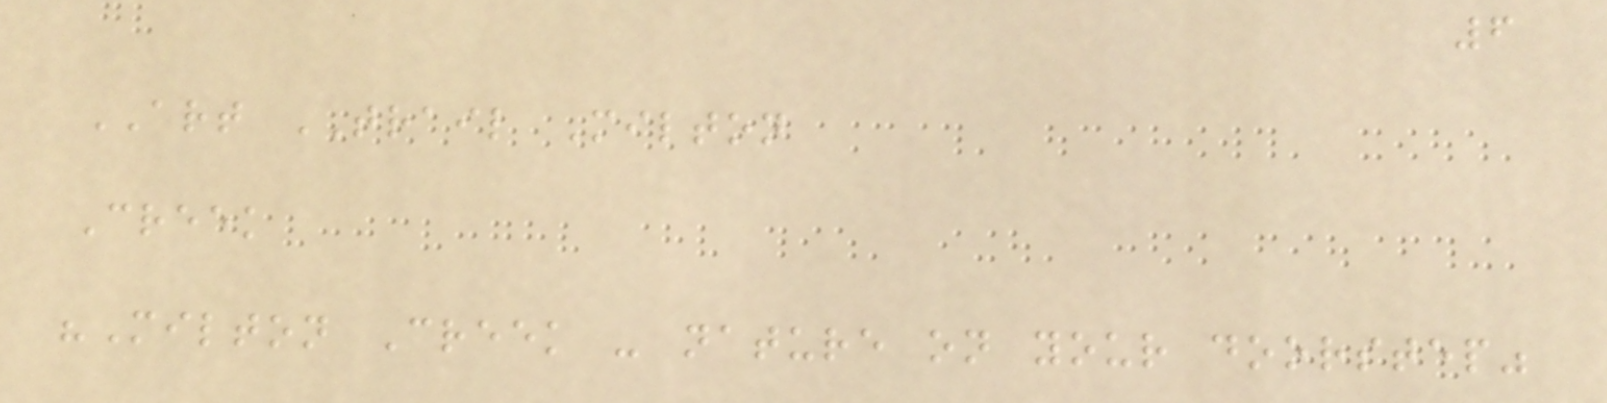6
ART TRAIL Milton
Creek
"Milton Creek - nature on your doorstep"
